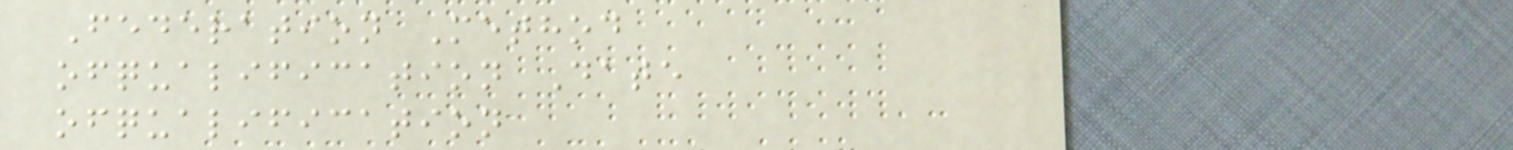Federation Method
ofqualification Date
ofqualification
